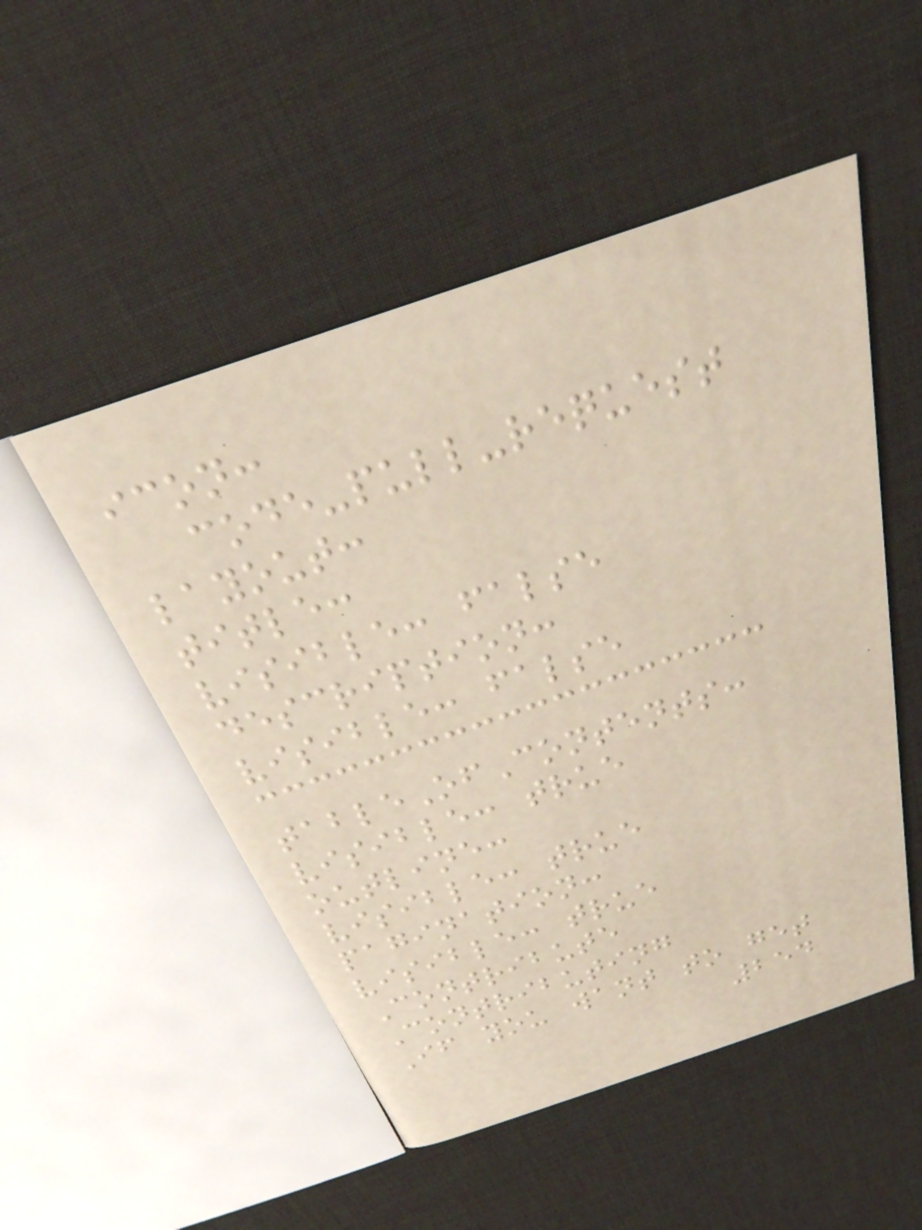icon:
code-pull-request
layout:
title:
visible: false
description:
visible: false
tableOfContents:
visible: true
outline:
visible: true
pagination:
visible: true
Contribute
Contributing
If you want to get
254
